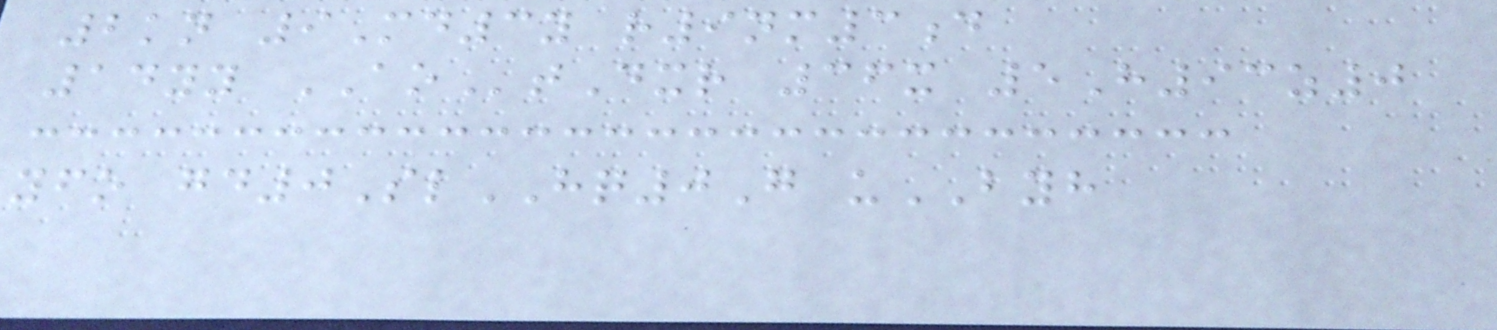2kn 9Md3y r9nm3d
14yy AOtDxr 36x 5H93z0
yfo gd0SlHQ0G uBYH
